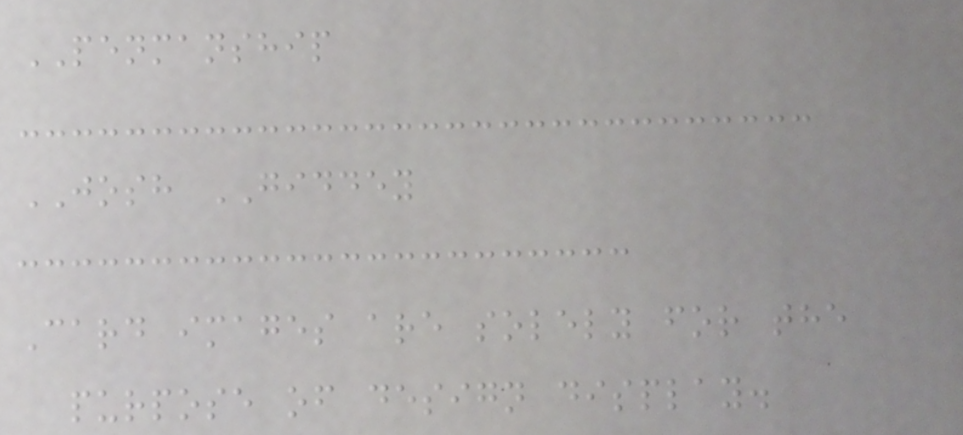PENMANSHIP
JOSH GIDDEY
Card images are solely for the
purpose of design display.
